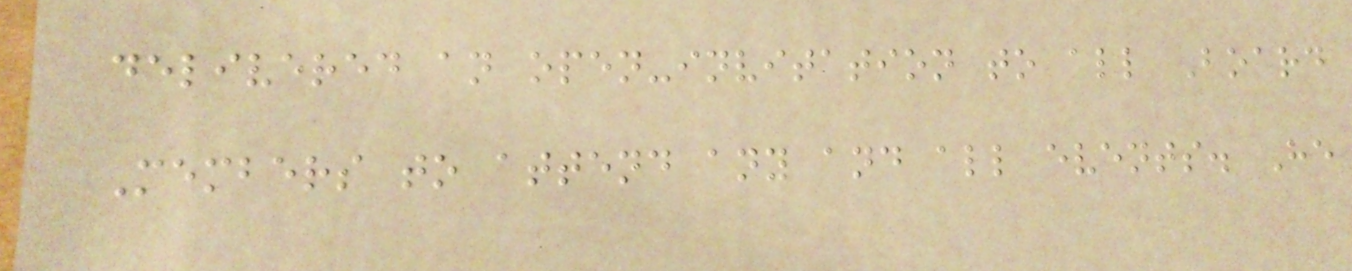delivered an open-invitation to all Board
Members to attend any and all events. He
